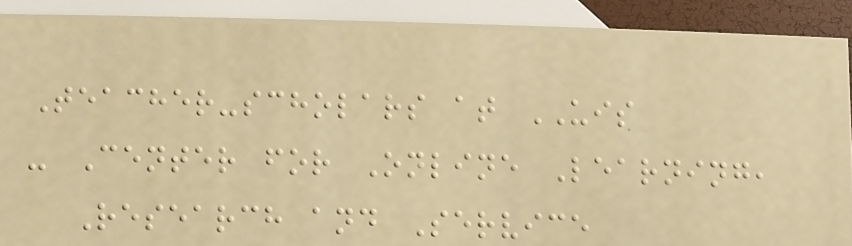Teacher-scholars at UIS
- Center for Online Learning,
Research and Service
